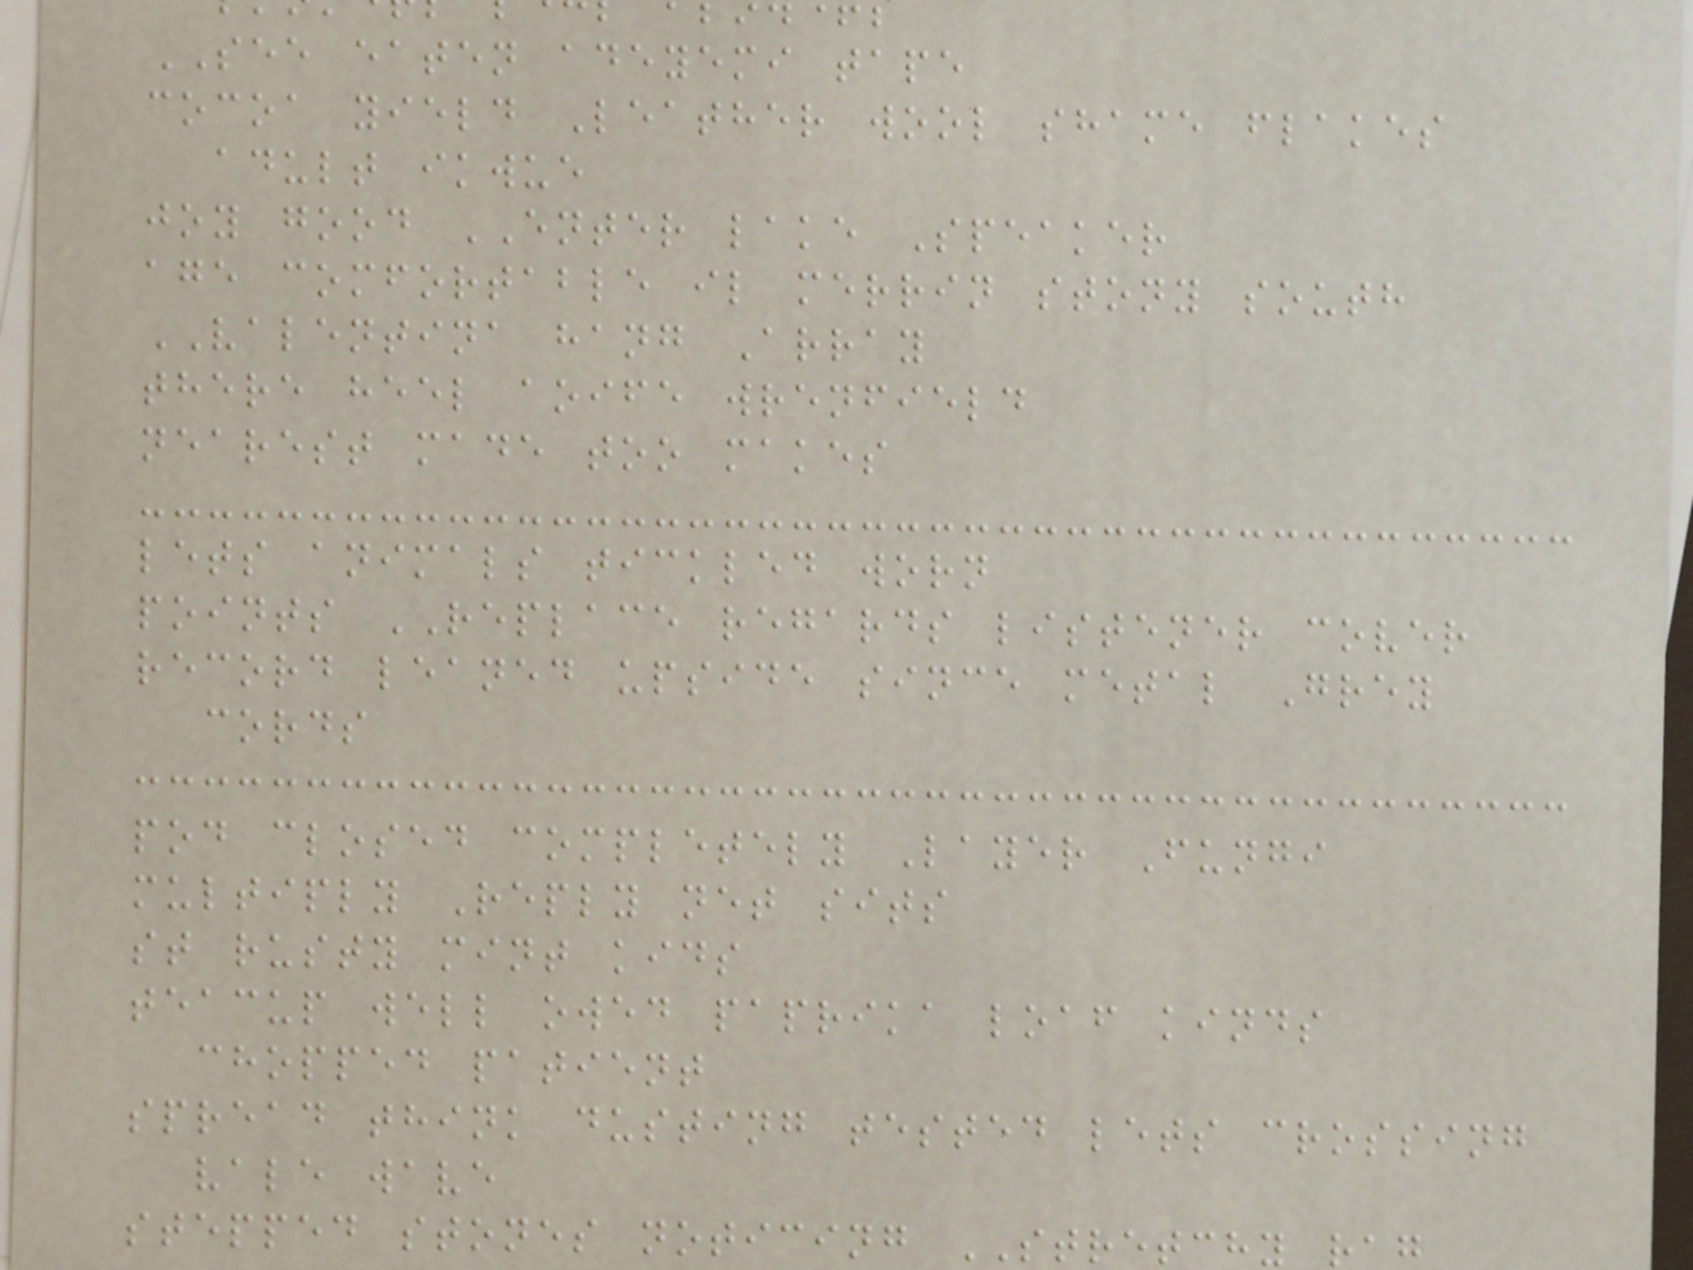SEE eaten adeyemi tape
cocoa yield Leather wool shame flakes
adult ikwue
joy good ENTER lake Speaker
age comfortable il merrin stony south
VALENTINA hang Array
there heel aoife wrenfield
nearest made too makes
lets animals tickled worn
points REPLACE regards listener cover
record leaned upside since metal Grey
cords
pod closed completely Layer Fungi
multiply Reply net sits
st rusty mint kids
teacup well owed paprika loaf kinds
chopped patient
spread think dusting tested lets crossing
vale wave
stepped stones noticing STRETCHY r
